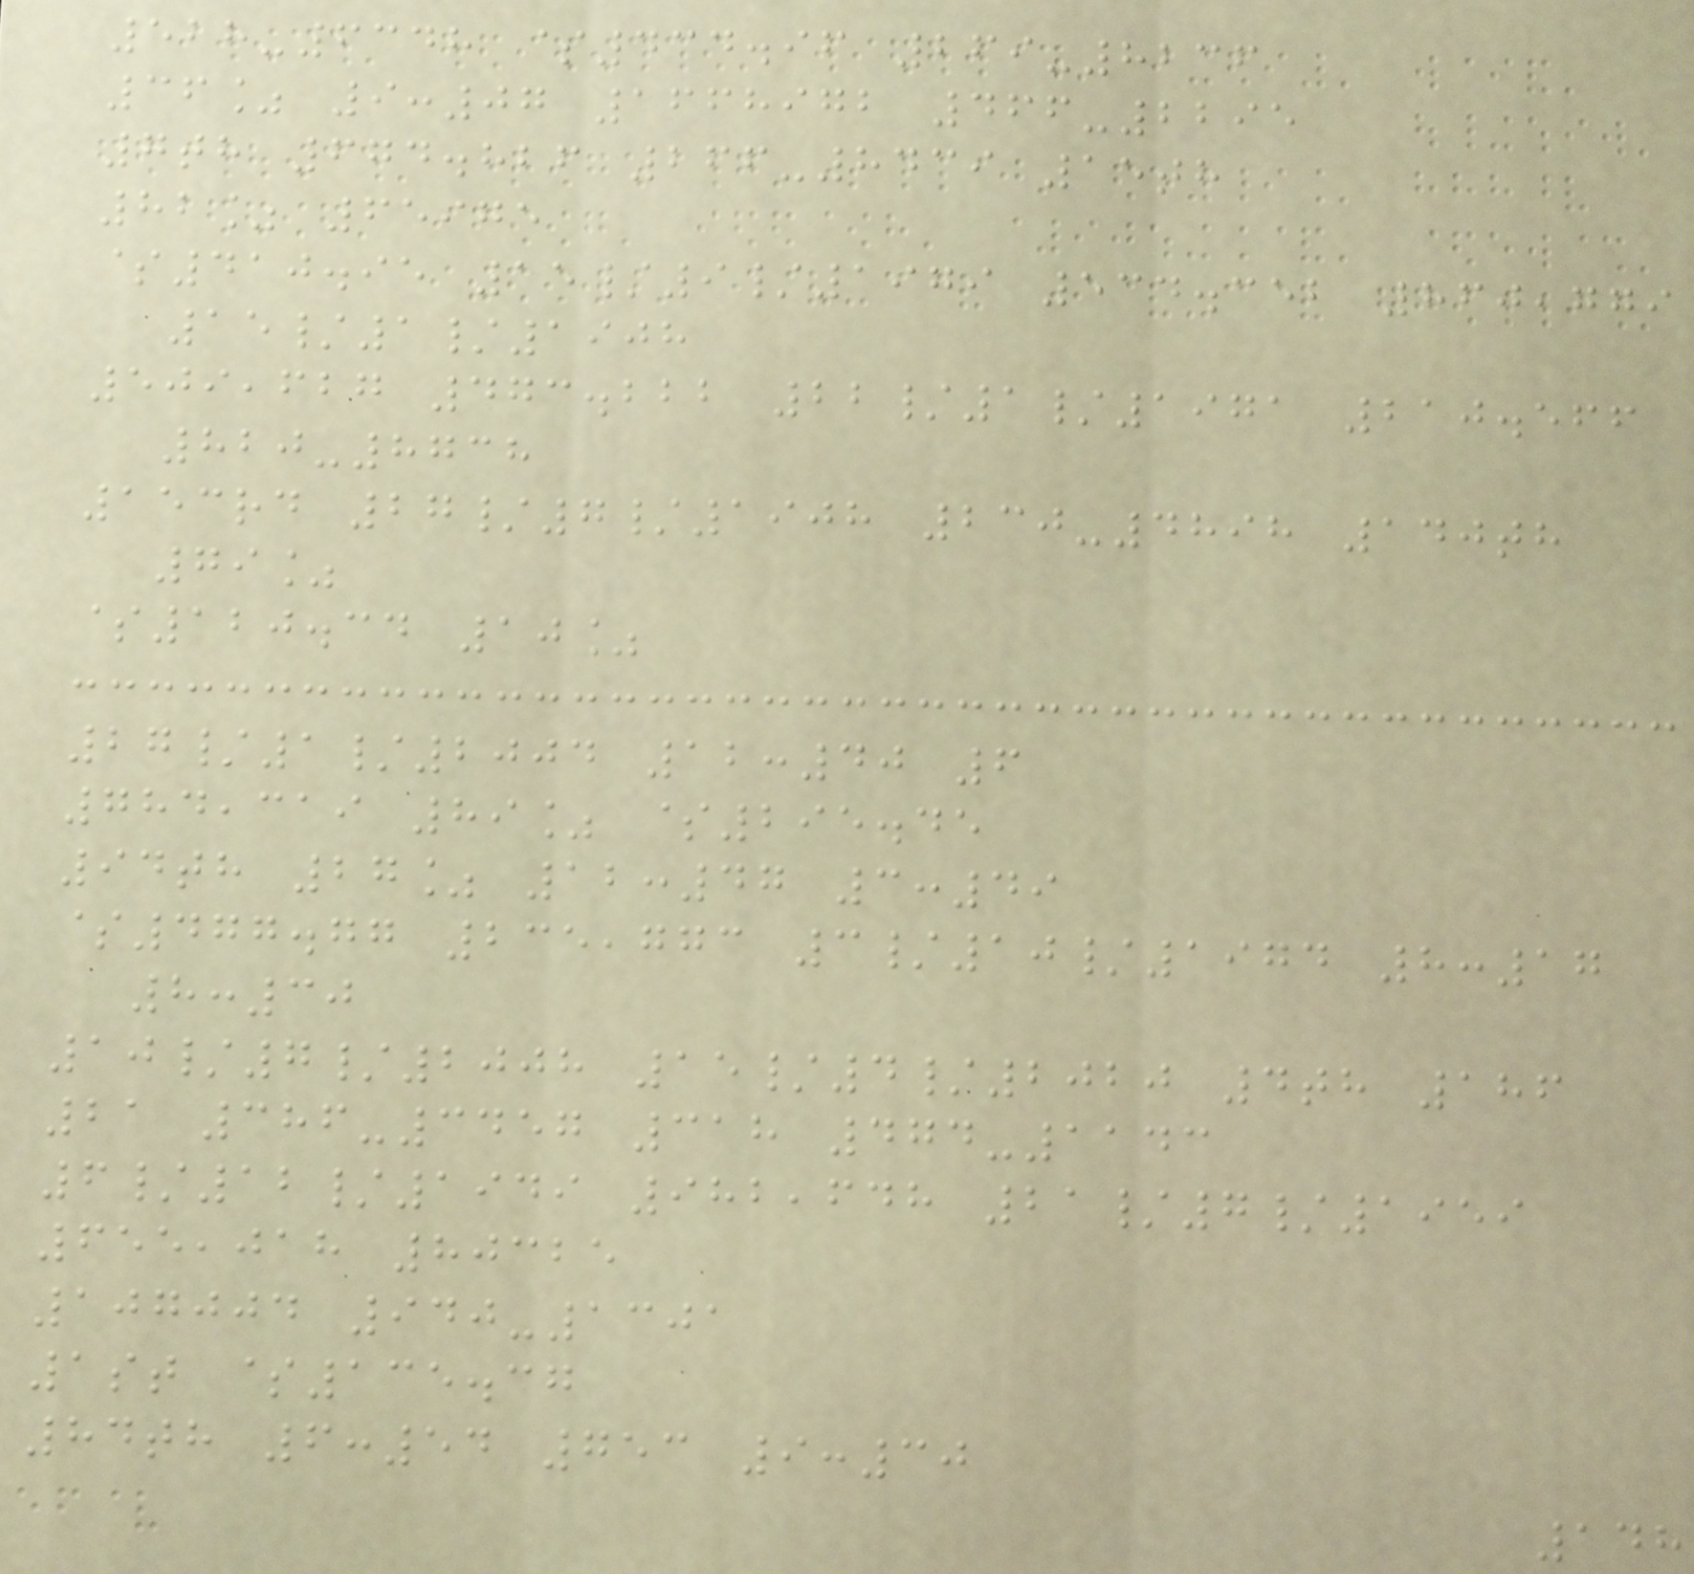528-6348 $434.96 269-8236
36% 9:07 1668972 466-2295
7th 674.826 266-8439 15th
82% 65975
$410.95 15/9/1979 534.352 860,779
15/1/1908
509,627 473.222 22/1/1971 210.566
820-8738
153rd 27/7/1908 230-4898 140th
79%
$120.34 10%
27/1/2004 12:40 6
784,319 89% $295.45
94th 27% 12:47 3:49
$477.77 235,773 3/10/1974 8:17
8:30
10/7/2008 15/4/2020 4th 186
21 386-3457 318 474-1143
6/12/1949 982,648 21/7/1959
655,018 80325
107004 940-1301
1st $135.37
84th 6:54 753 9:30
148
